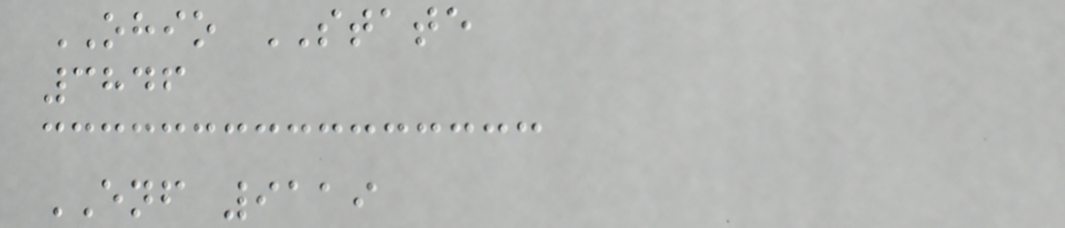OHIO STATE
3846
ENF 9119
